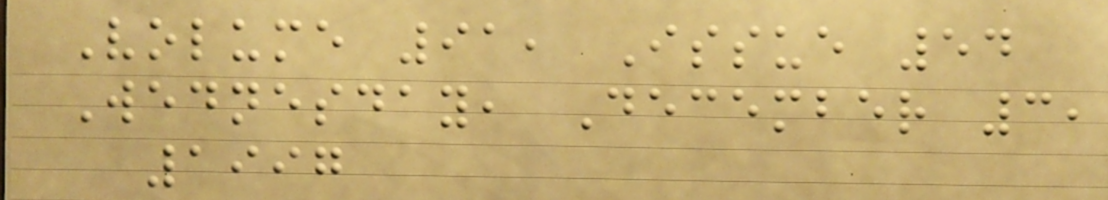Volume 91, Issue 54
Wednesday, December 3,
1997
